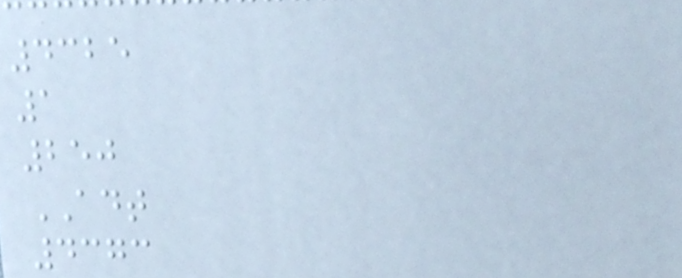4325
1
250
ADT
4373
